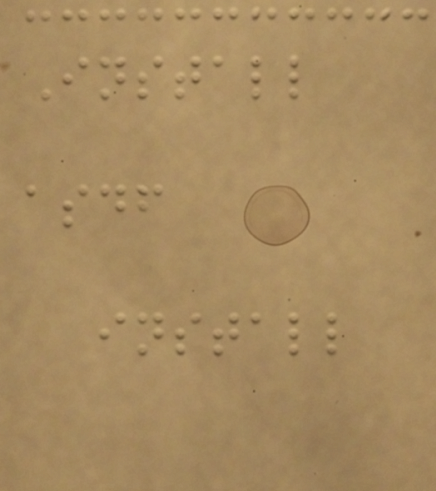Install
asdf
install
